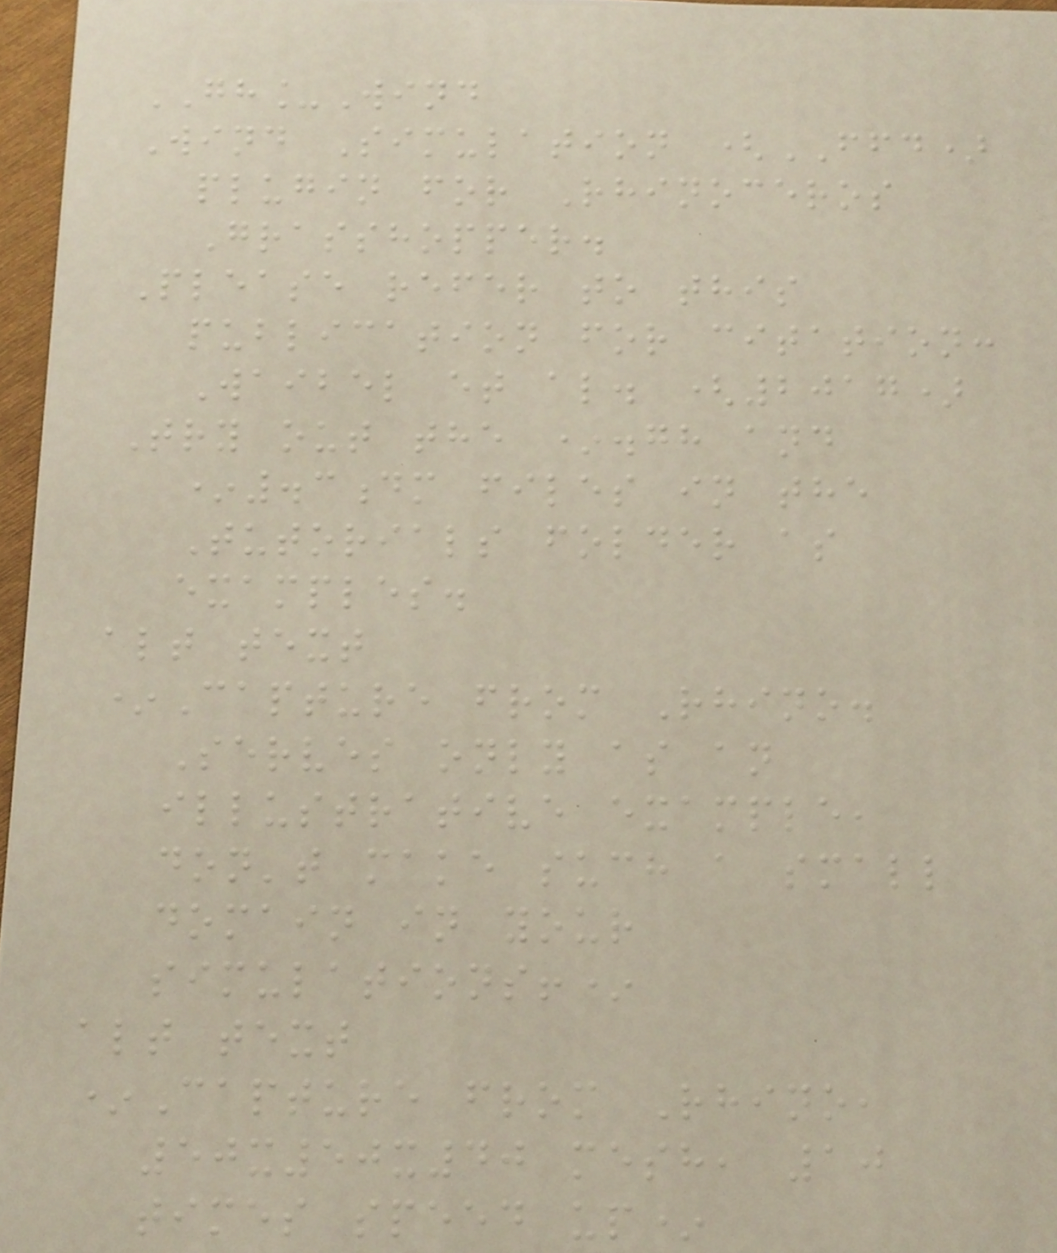GH_Wind
Wind Simulation (FFD)
plugin for Rhinoceros
Grasshopper.
Please refer to this
publication for citation:
Waibel et al. (2017)
Try out the *.gh and
*.3dm files in the
Tutorials folder as
examples.
alt text
*Capture from Rhino.
Serves only as an
illustrative example,
don't make such a small
domain in your
simulations!*
alt text
*Capture from Rhino,
50x50x40 mesh, 10
times speed up*
